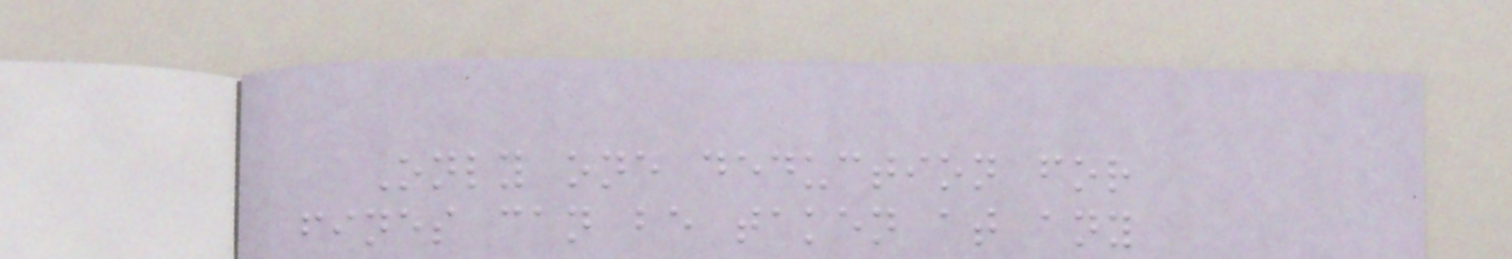Only one deduction for
fines can be taken at any
